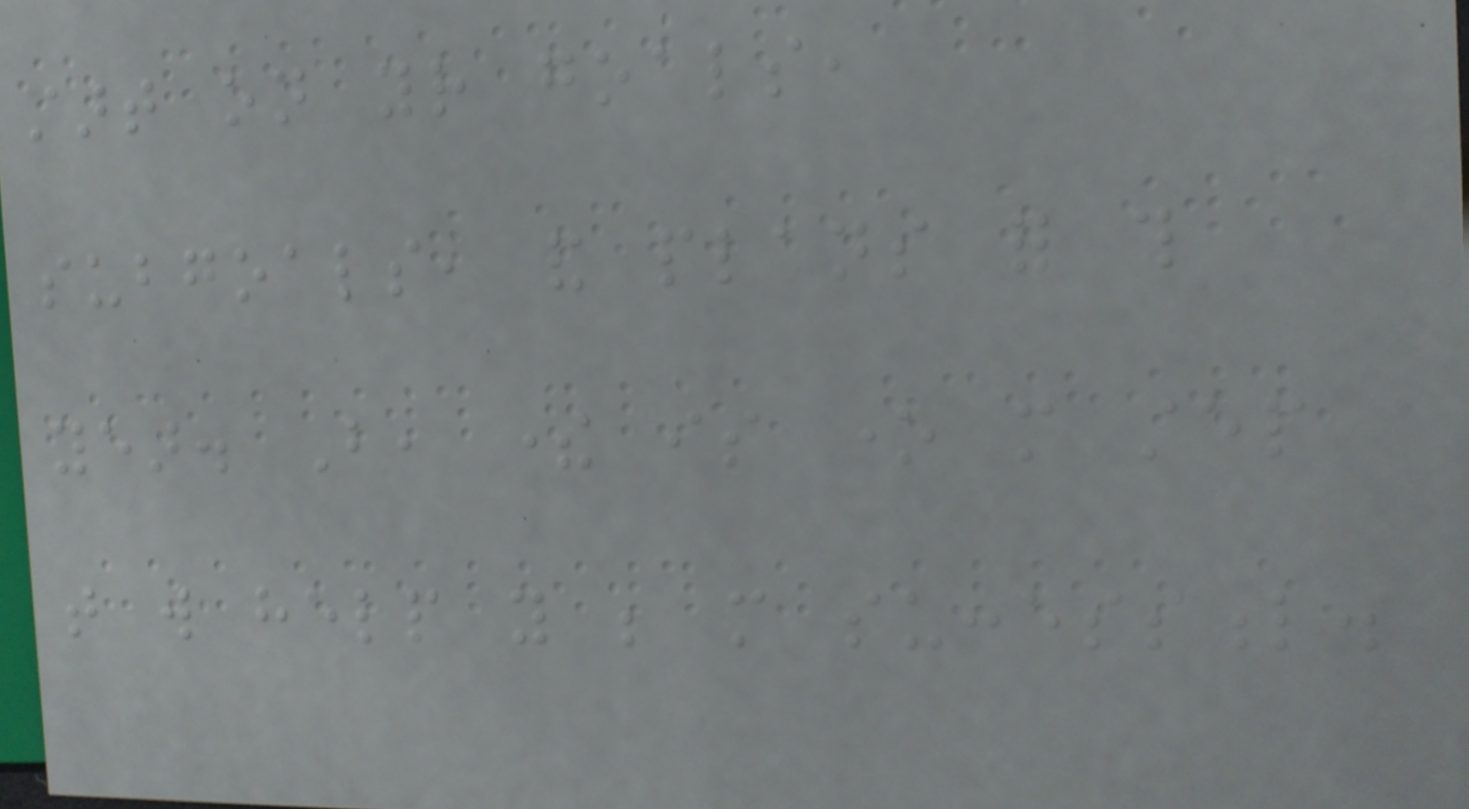start on your goals,
subgoals, and plans for this
year. But, there is one more step
that will help you be more successful.
